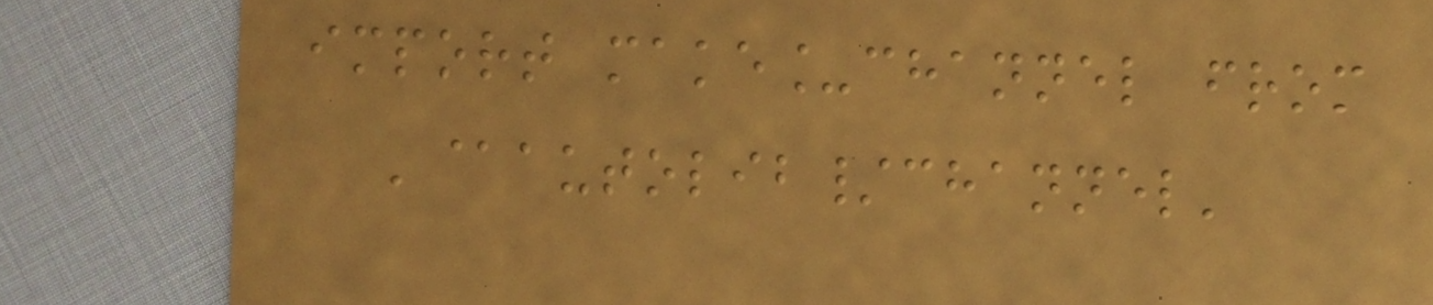import make_channel from
'@autolib/channel'
